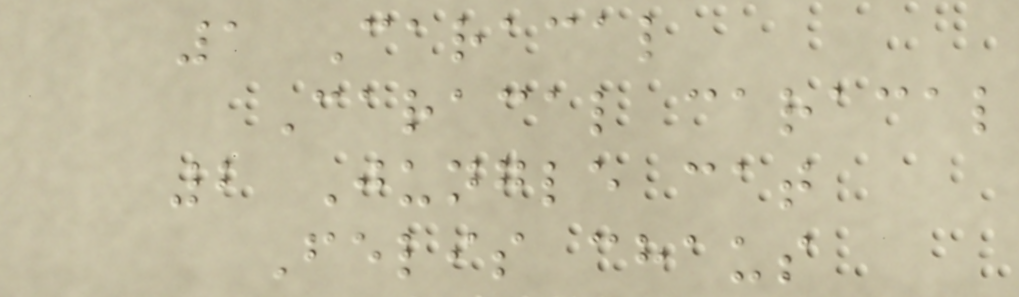1 Caracal
Caracal caracal
2 Jungle cat
Felis chaus
